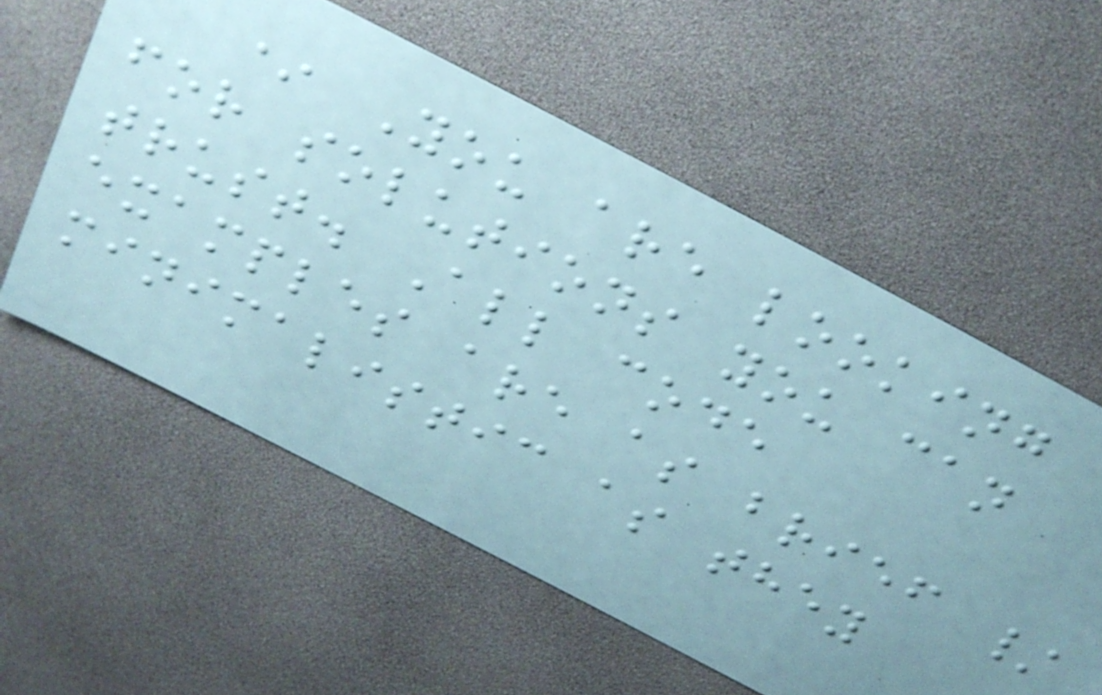* You are looking
for solutions you can
trust. All code
examples are as brief /
minimalistic as they
